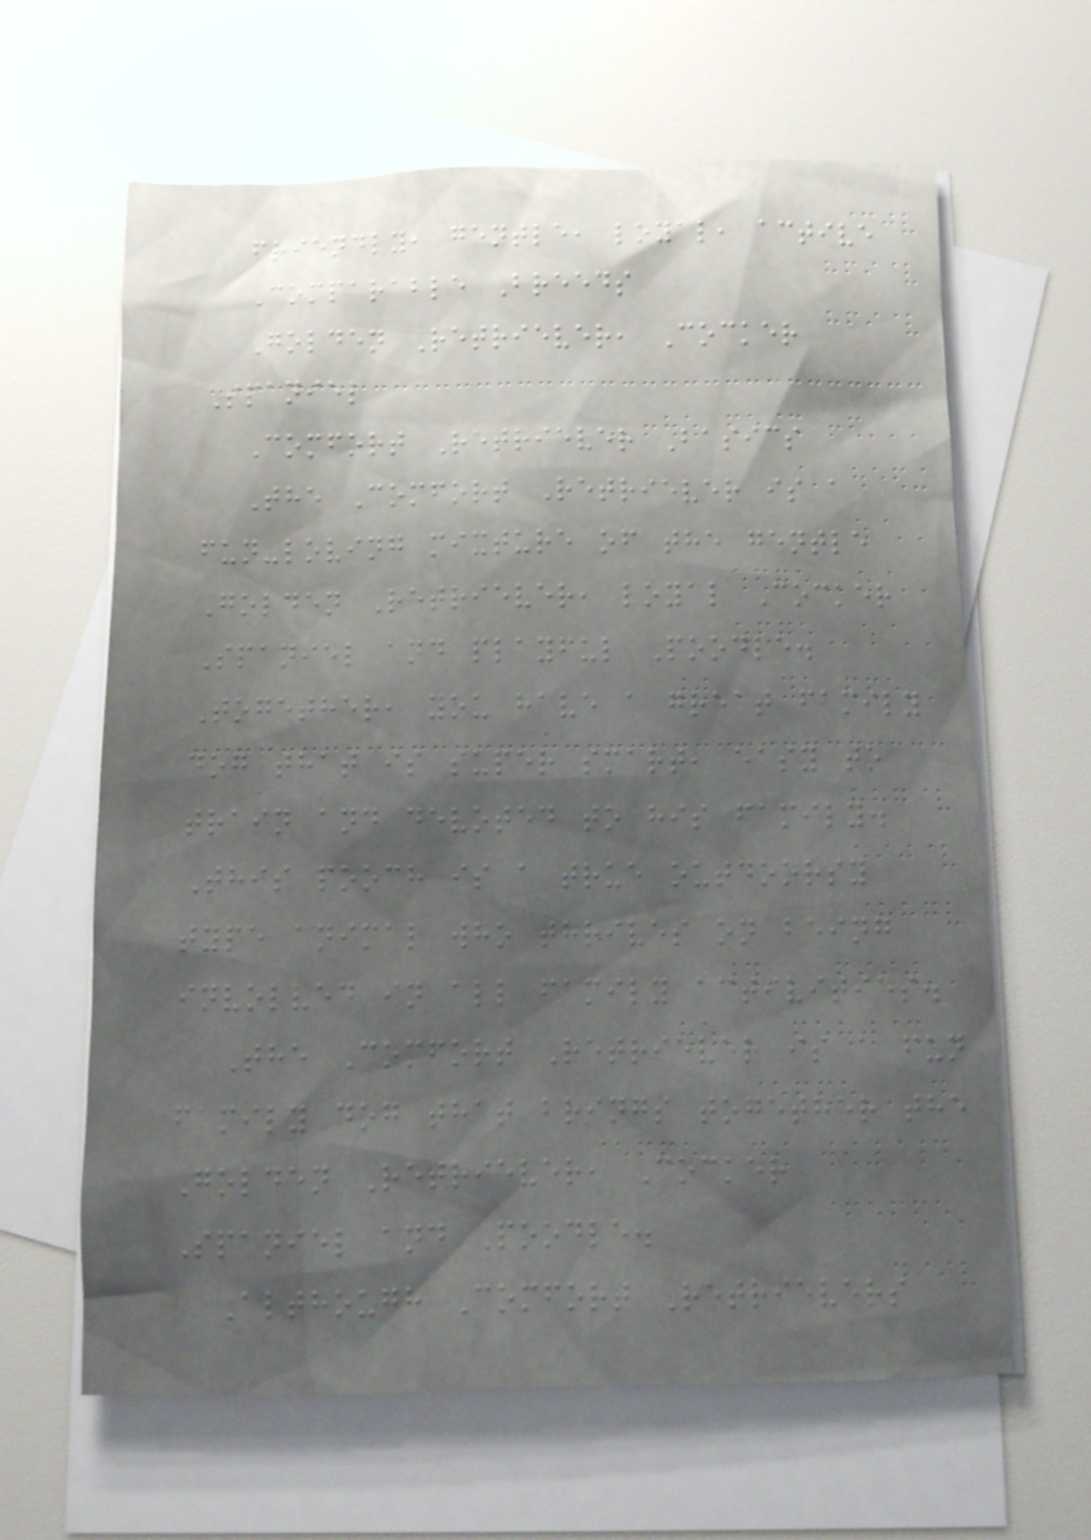friendly, gentle, loyal, active
Comparable Breeds
Golden Retriever, Cocker
Spaniel
Comfort Retriever Basics
The Comfort Retriever is a
fun-loving mixture of the gentle
Golden Retriever, loyal Cocker
Spaniel and playful Poodle.
Together, you have a great family
dog that is super smart, easy to
train and devoted to his family.
This pooch is a true outdoorsy
type animal who thrives on being
involved in all family activities.
The Comfort Retriever is a fun
family dog that brings together the
Golden Retriever, Cocker
Spaniel and Poodle.
Although Comfort Retrievers
